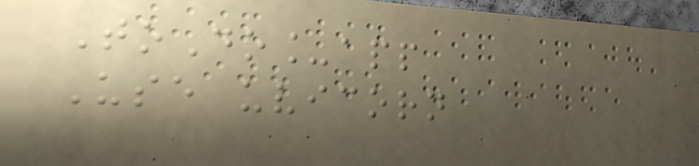ToDo_app
Use uvicorn
